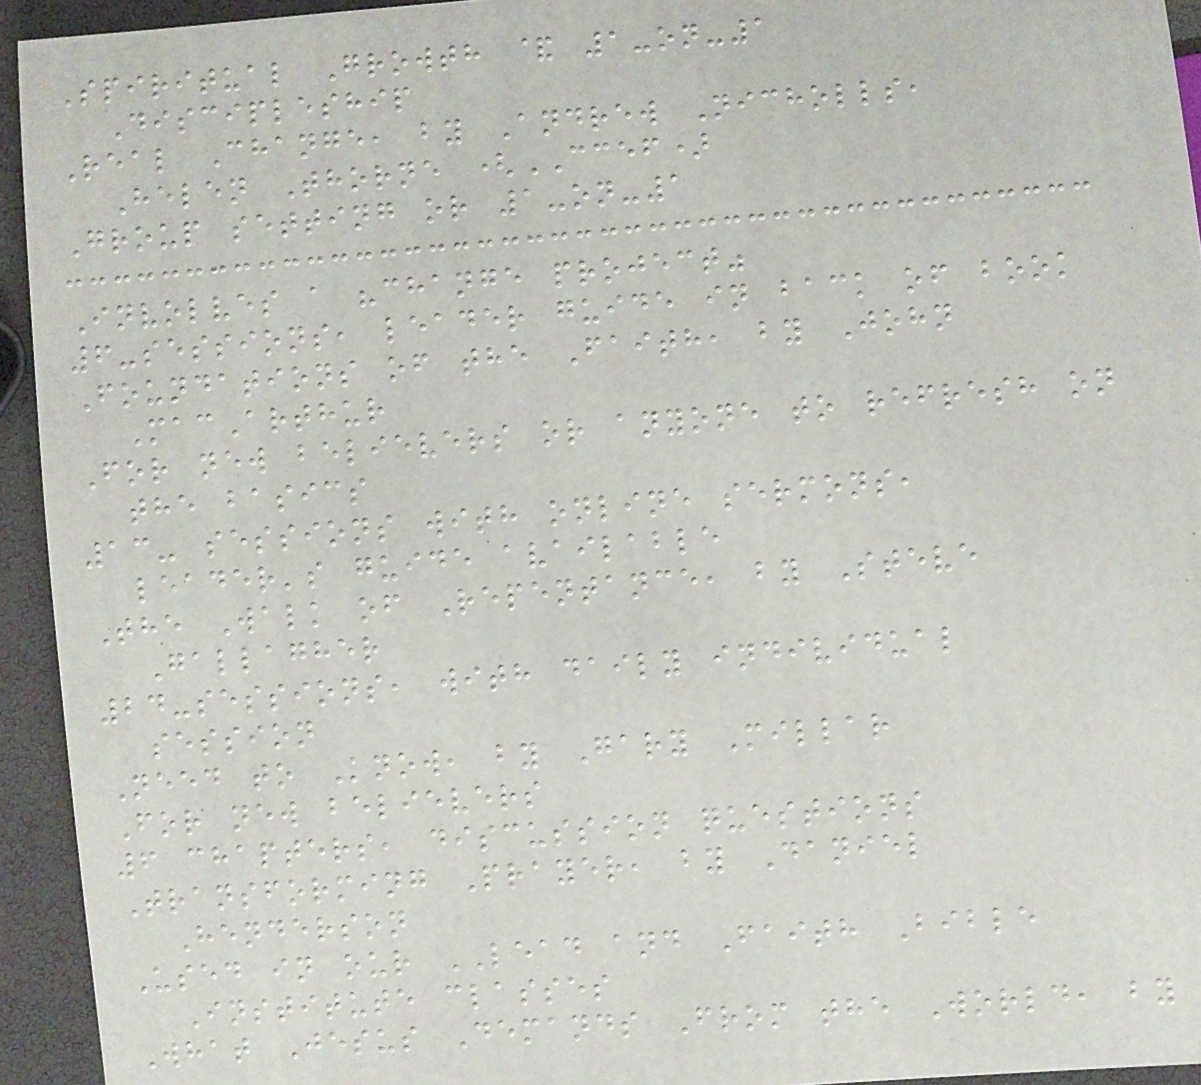Spiritual Growth & 1-on-1
Discipleship
Real Change, by Andrew Nicholls,
Helen Thorne (CCEF)
Group setting or 1-on-1
Involves a "change project"
6-sessions, leader guide in back of book
Foundations of the Faith, by John
MacArthur
For new believers or anyone to refresh on
the basics
13- sessions with online sermons,
leader's guide available
The Walk of Repentance, by Steve
Gallagher
24-sessions, with daily individual
session
Need to Know, by Gary Millar
For new believers
6 chapters, discussion questions
Transforming Prayer, by Daniel
Henderson
Used in our LEAD and Faith Bible
Institute classes
What Jesus Demands From the World, by
